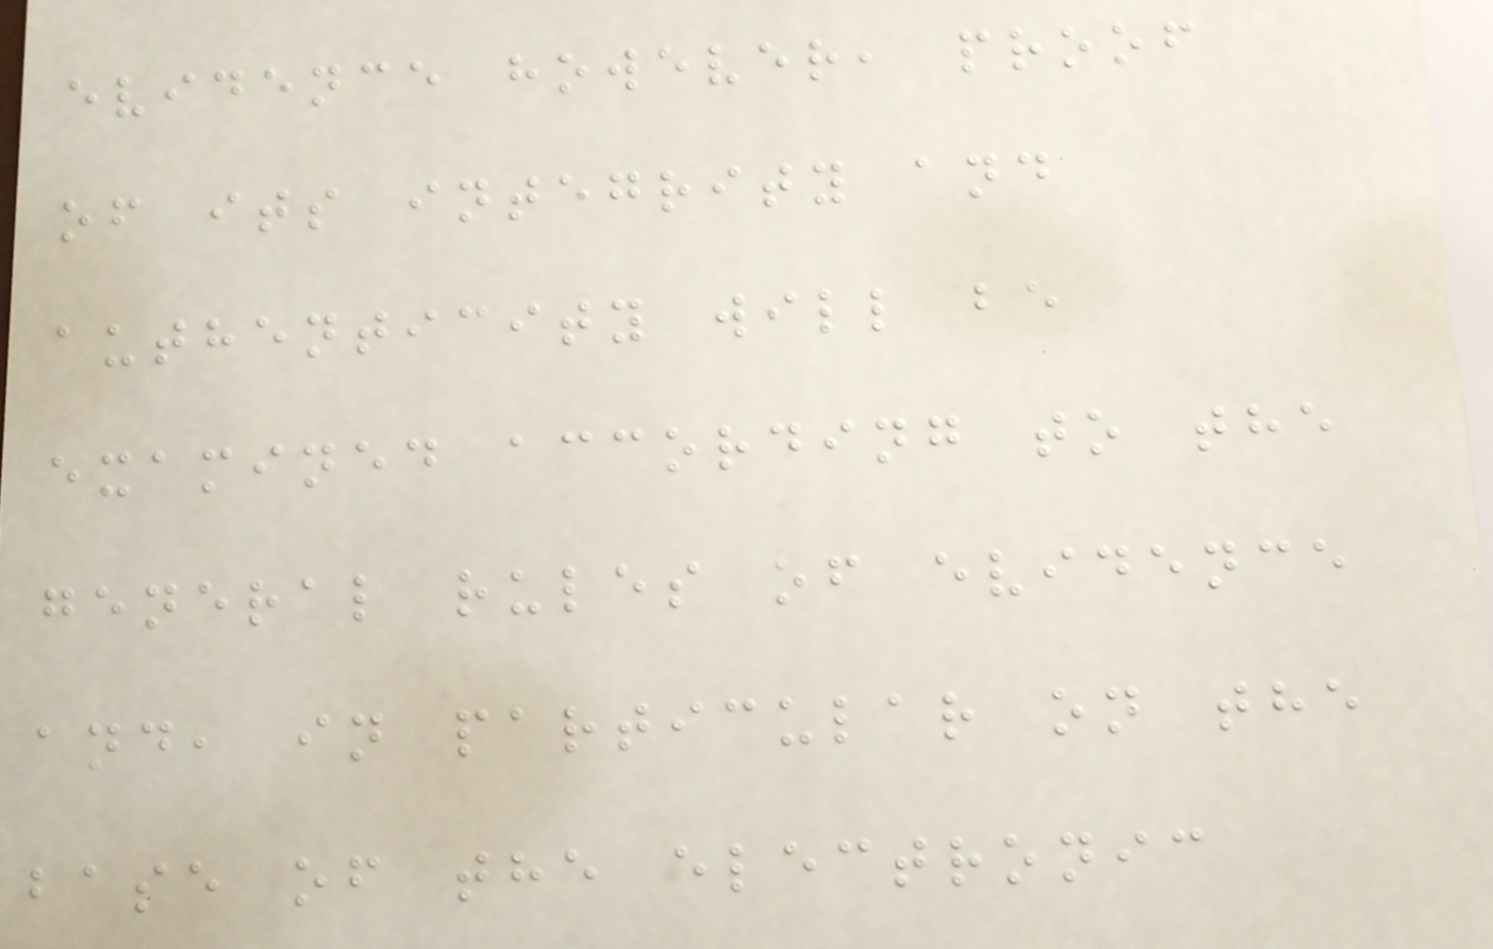evidence however, proof
of its integrity and
authenticity will be
examined according to the
general rules of evidence
and, in particular on the
base of the electronic
